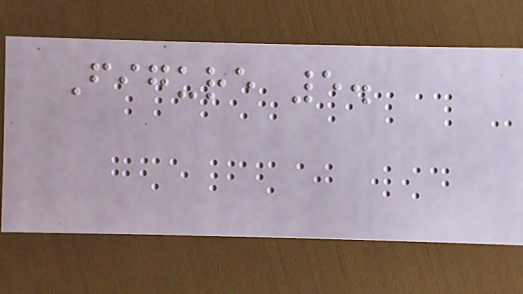Figure 5.
